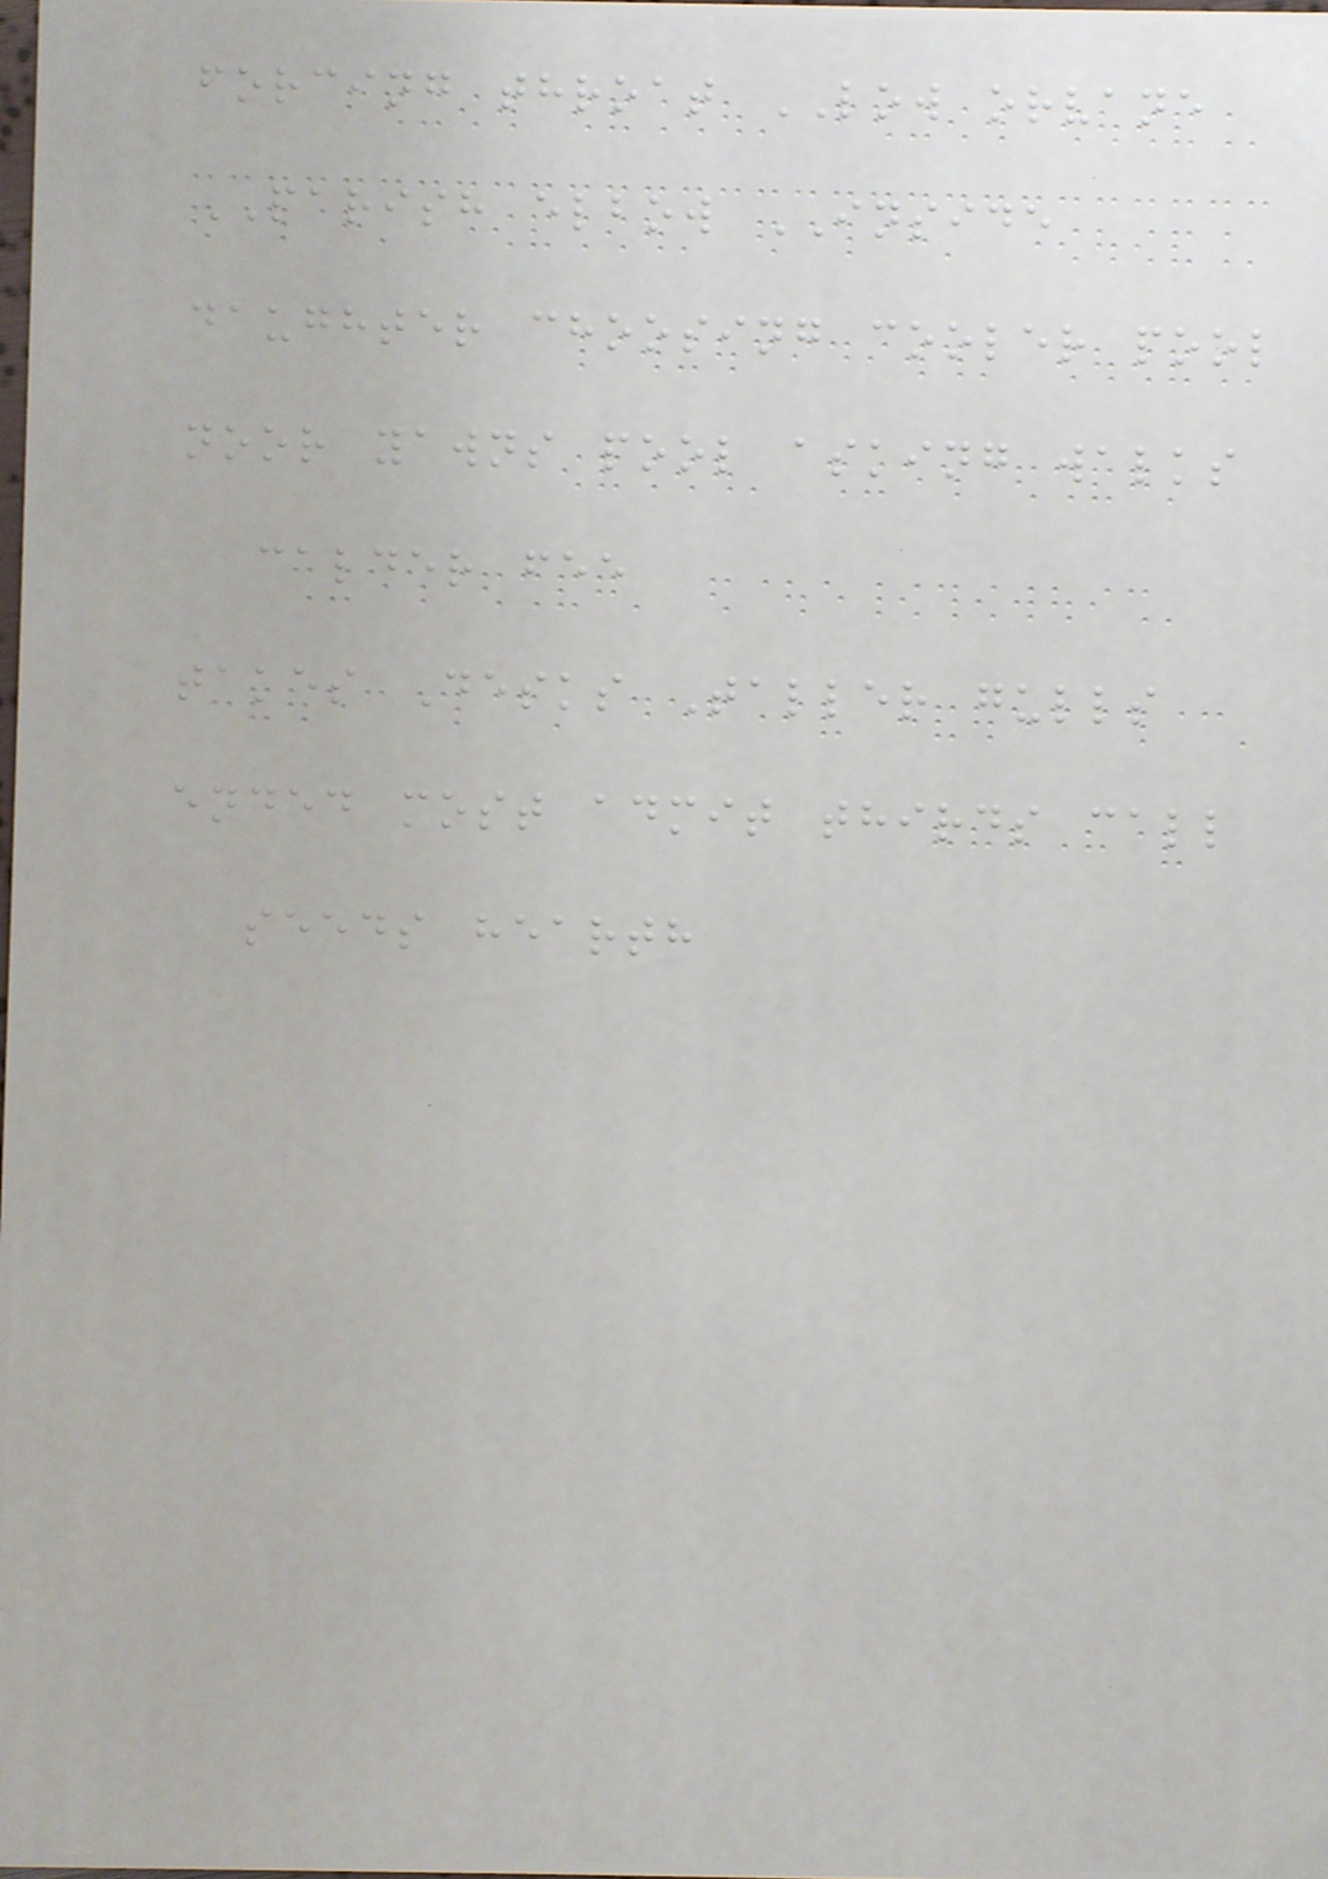forcing throat LOW orvane
PARISH elbow INSIDE
daughter choosing cooler pool
noor yawns pool asking walks
calder fee
takes Desks Taller gulls
ended most admit thirds call
seeds hearth
